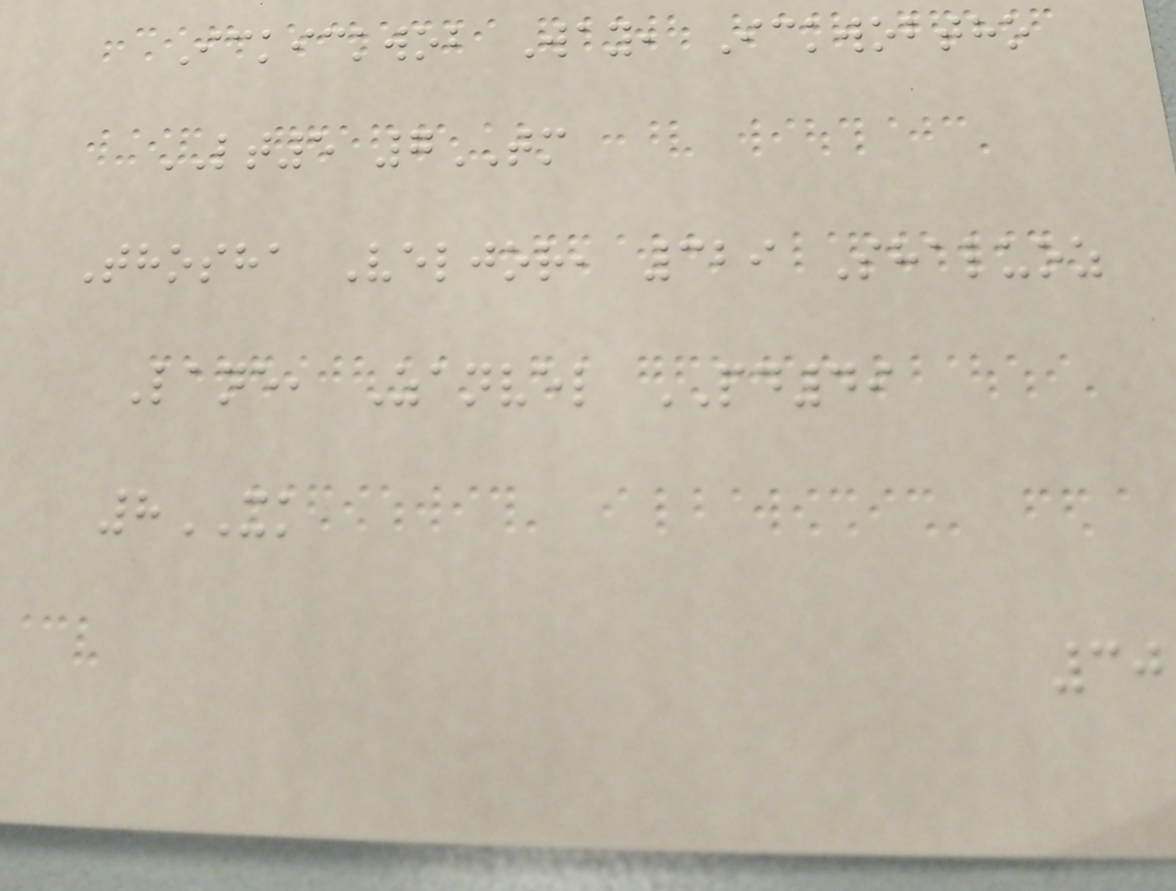Ickickwob Way, Ickwobtho
LT5 7TM
Thosha Veljor, 329 Shaluoz
Lane, Zanvel PD49
8XK
30
